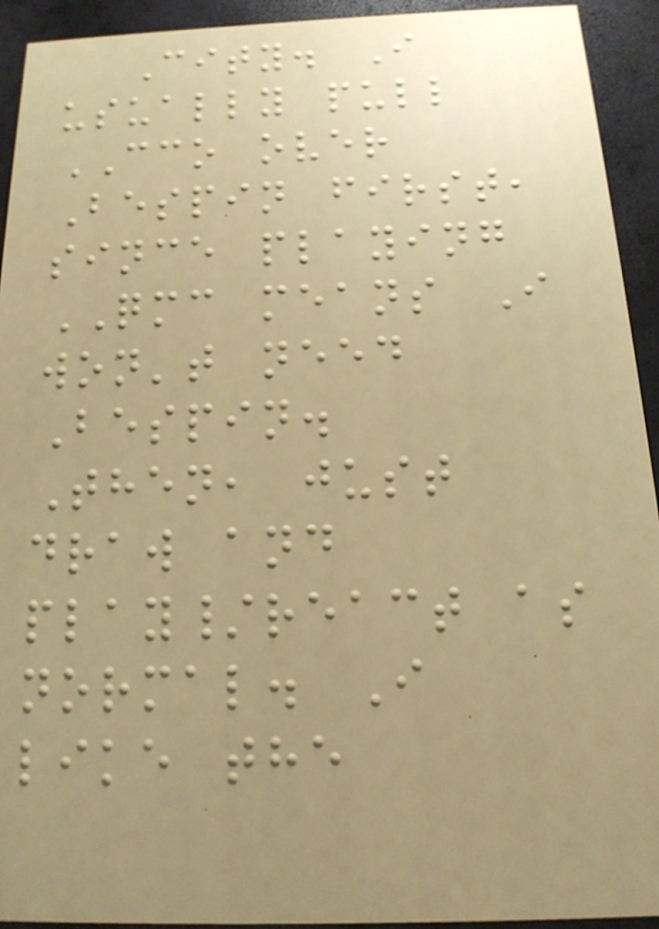City. I
usually pull
CCO over
Bespin first,
since playing
QMC means I
won't need
Bespin.
Then, just
draw and
play/react as
normal. I
like the
